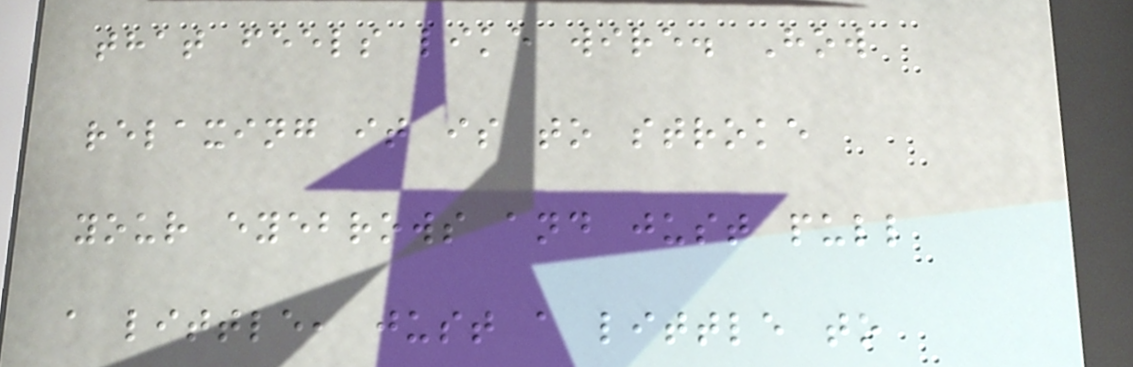that feels like wire. How
relaxing it is to stroke
your eyebrows and just pull
a little, just a little to
